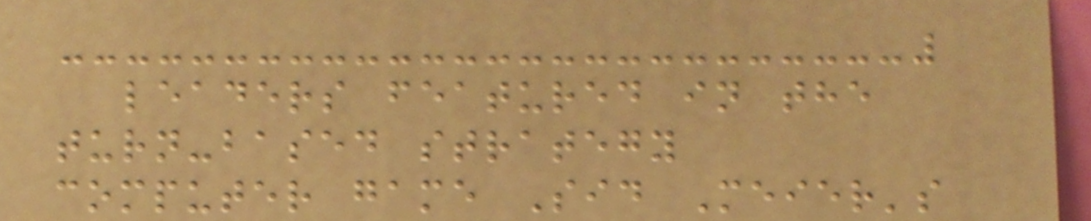leaders featured in the
turn-based strategy
computer game Sid Meier's
